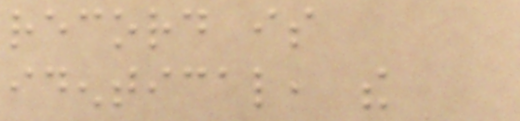record is
identical, the
